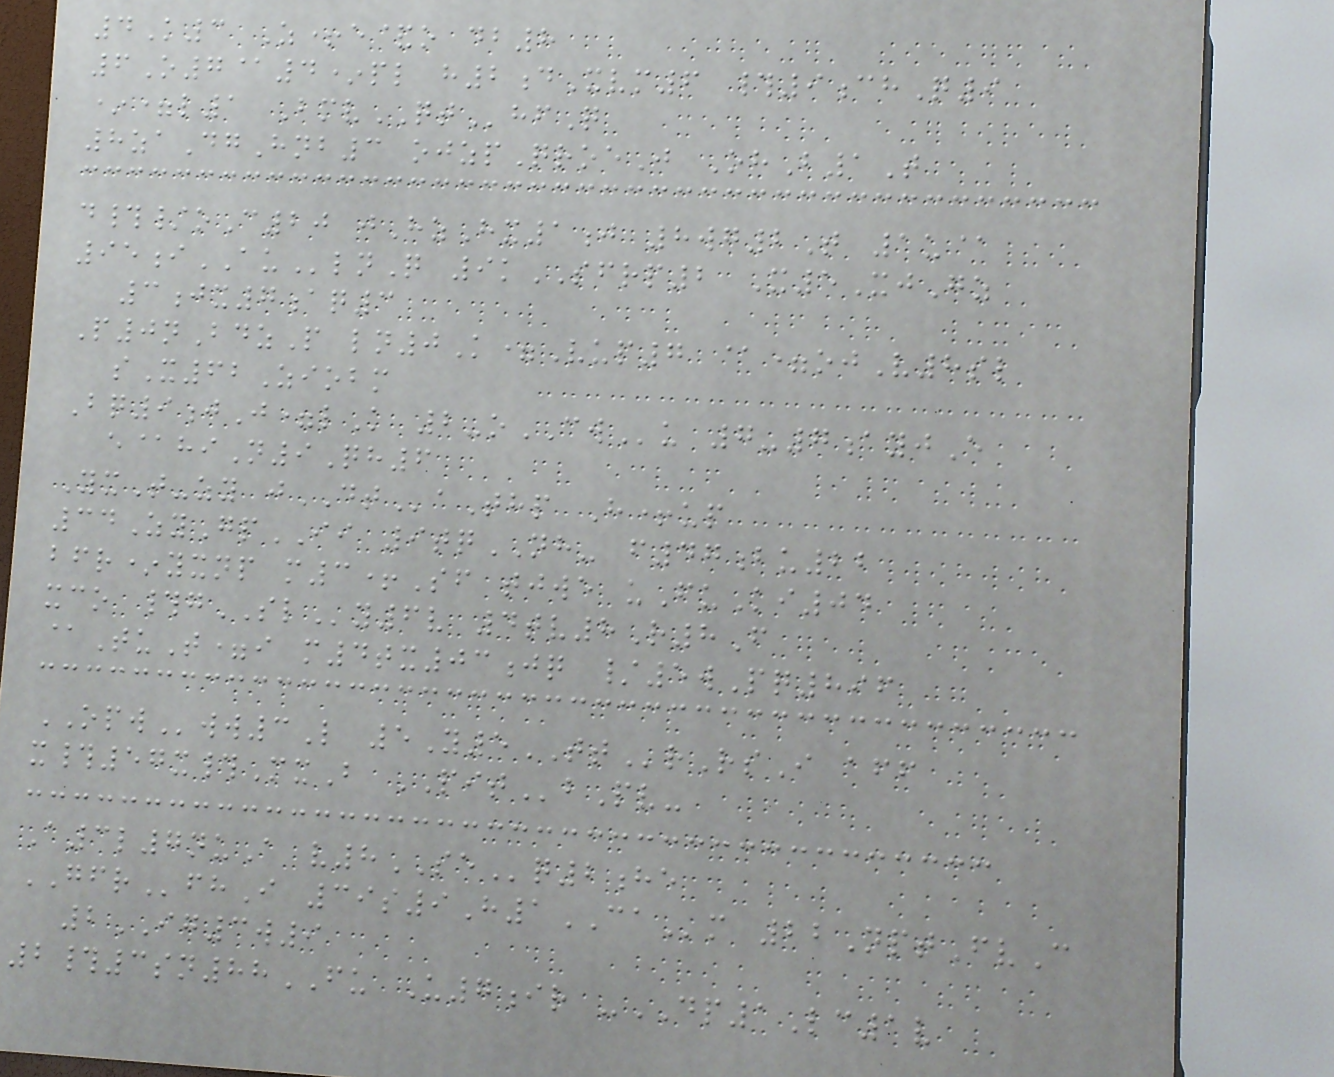4K3 Z+e&o db8
6O7@4*pl h2dXvm6 #9chQ9
*=l1 BmvQThfQ
8zaDgHnb3 ojzpQroeJ OhB1T
d#/oC20 jHzHx1j 8wg2T 1u@
95iAUlnQ 9kSFRP2 X5XjGz
3jx7aq3
P0nBdzP ln0K=Vup7 @=ojV8sl
sX62Ziobm
Bq9jJ=lK 2-oCWu 7-7ayjE
e@hiN9Qh6
YxT-zy jDTaThp H+up
34ZyGpII 9tqNH- f47bu22
bfr*yxnp m3+Sf tjwe uFuKi04
xco #gSLy6v 4tv8R8F
@TuT=i m4tx03jq /5wPq896
OPWww3L 5Y5TTrRsI aff
x#57x#MxB PITbPv-
A3l7nuA v8SEq2he
GFRfhI 39s9H1CAm 22NptFvC
2IG3w9
2#3sn88FU U7ir -DP1Lc1v
